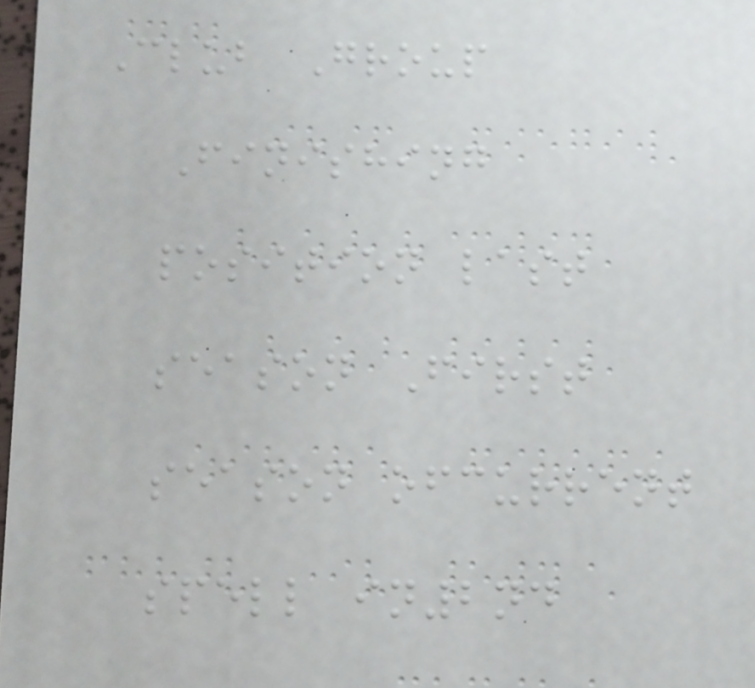Club Group
Finishing
position last
season First
season ofcurrent
spell in2nd
